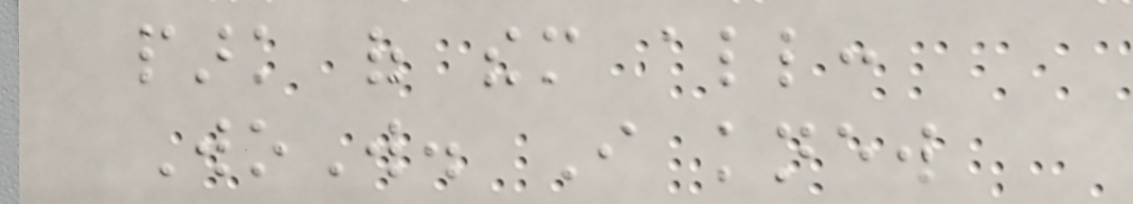park of them all:
WoW. I knew
